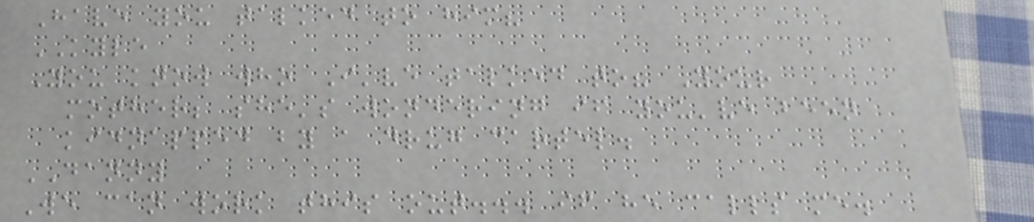Have you talked to him?
KYLE
You know who I've talked to? Your
mother; she's wondering if you've been
kidnapped by a drug cartel.
DANNY
We can work this out... if he calls me.
